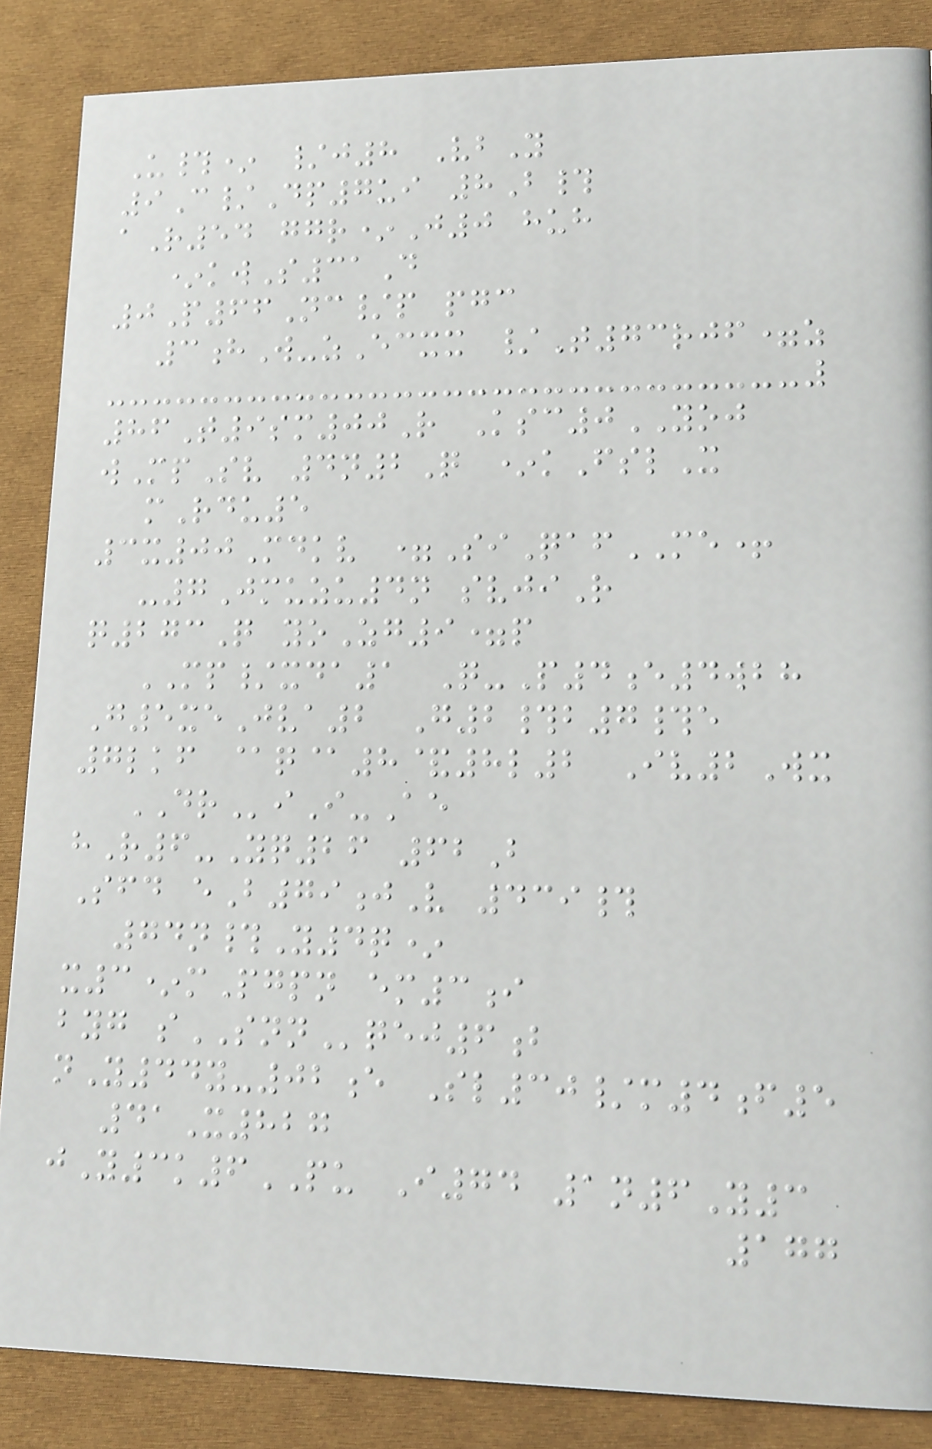U#* /j8 VbY
9C/Dp7ui 8B#
aR54 ggr*J0 huh
*kwS31D
0P66Nc/p pgc
3hW-zEcxx /T73rjf=z
86T9sm00R Ksc0YOJ
wMpSv 4n2Q *kFslX
mRdu5
3x00Mdkv =SiQafME+
-7Jmuzu4n svjiR
q273Q yoZg9=p
MP/xda1 Q-P4e4wbh
G5xeJva2 G2#b7#e
7lkf @q@8&8l2 Iv2Wx
DRiI-Ae
hR6-Yq26 62B
Sfd eB79jV 439#
74n#Y4q*
x3*mPgpn em3i
byg sSNNqej6b
nY44y-02e Sl30/m4f5
41X827
jY3k6PU I74 1n6Y3
177
